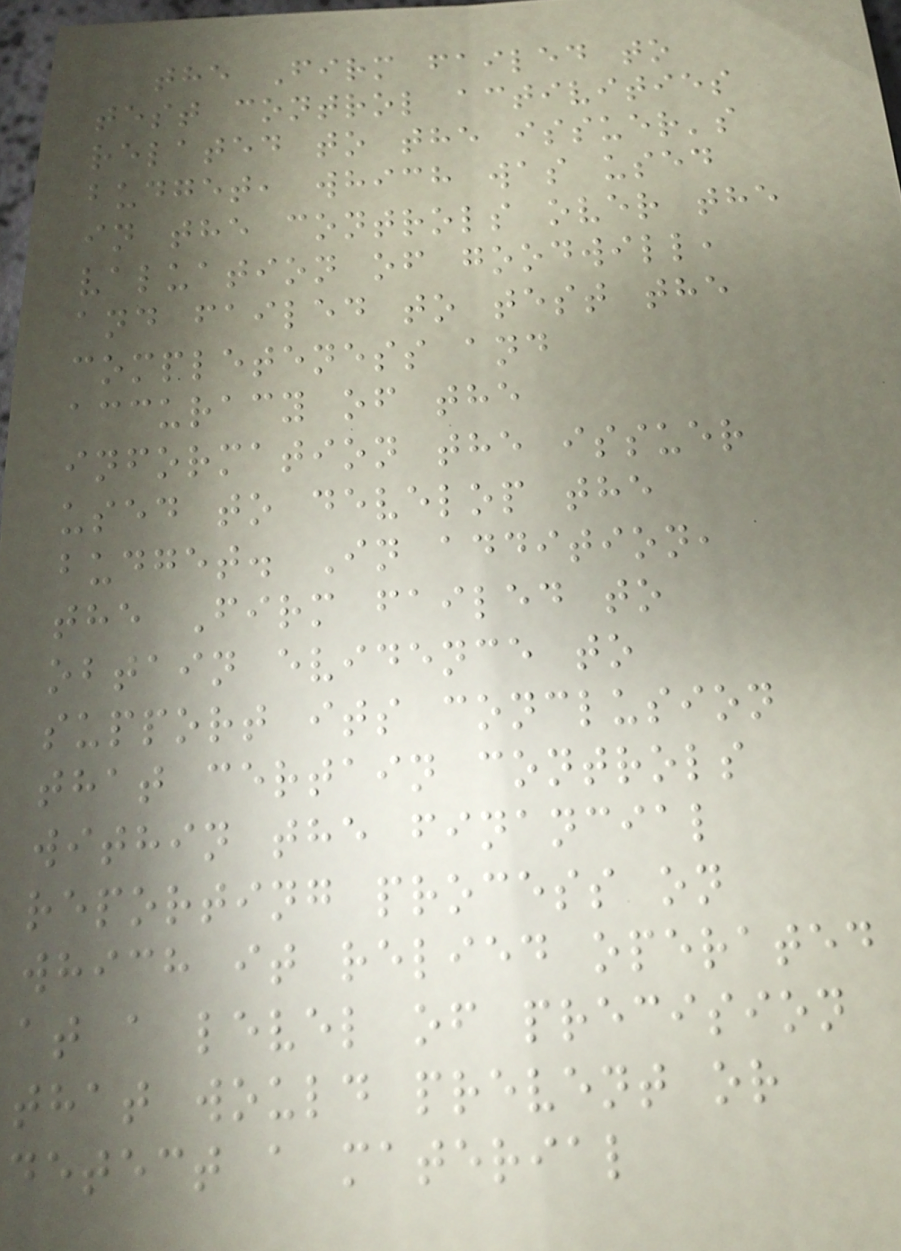the Firm failed to
test control activities
related to the issuer's
budget, which was used
in the controls over the
valuation of goodwill,
and failed to test the
completeness and
accuracy of the
information the issuer
used to develop the
budget. In addition,
the Firm failed to
obtain evidence to
support its conclusion
that certain controls
within the financial
reporting process on
which it relied operated
at a level of precision
that would prevent or
detect a material
